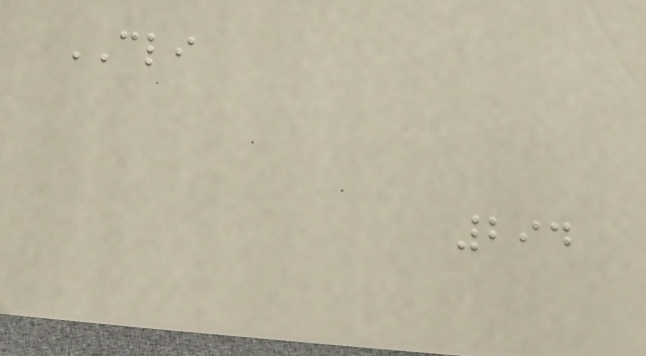CLI
294
